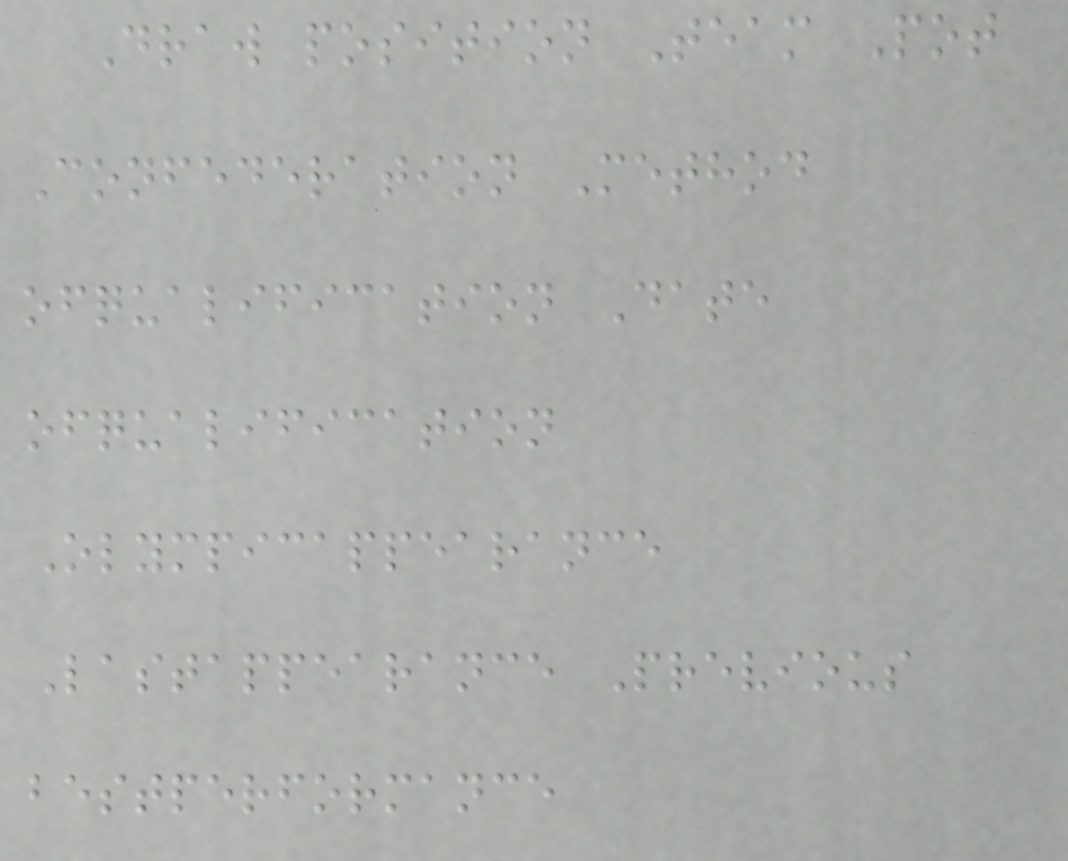Draw position Team Pot
Confederation Method
ofqualification Date
ofqualification
Olympicappearance
Lastappearance Previous
bestperformance
